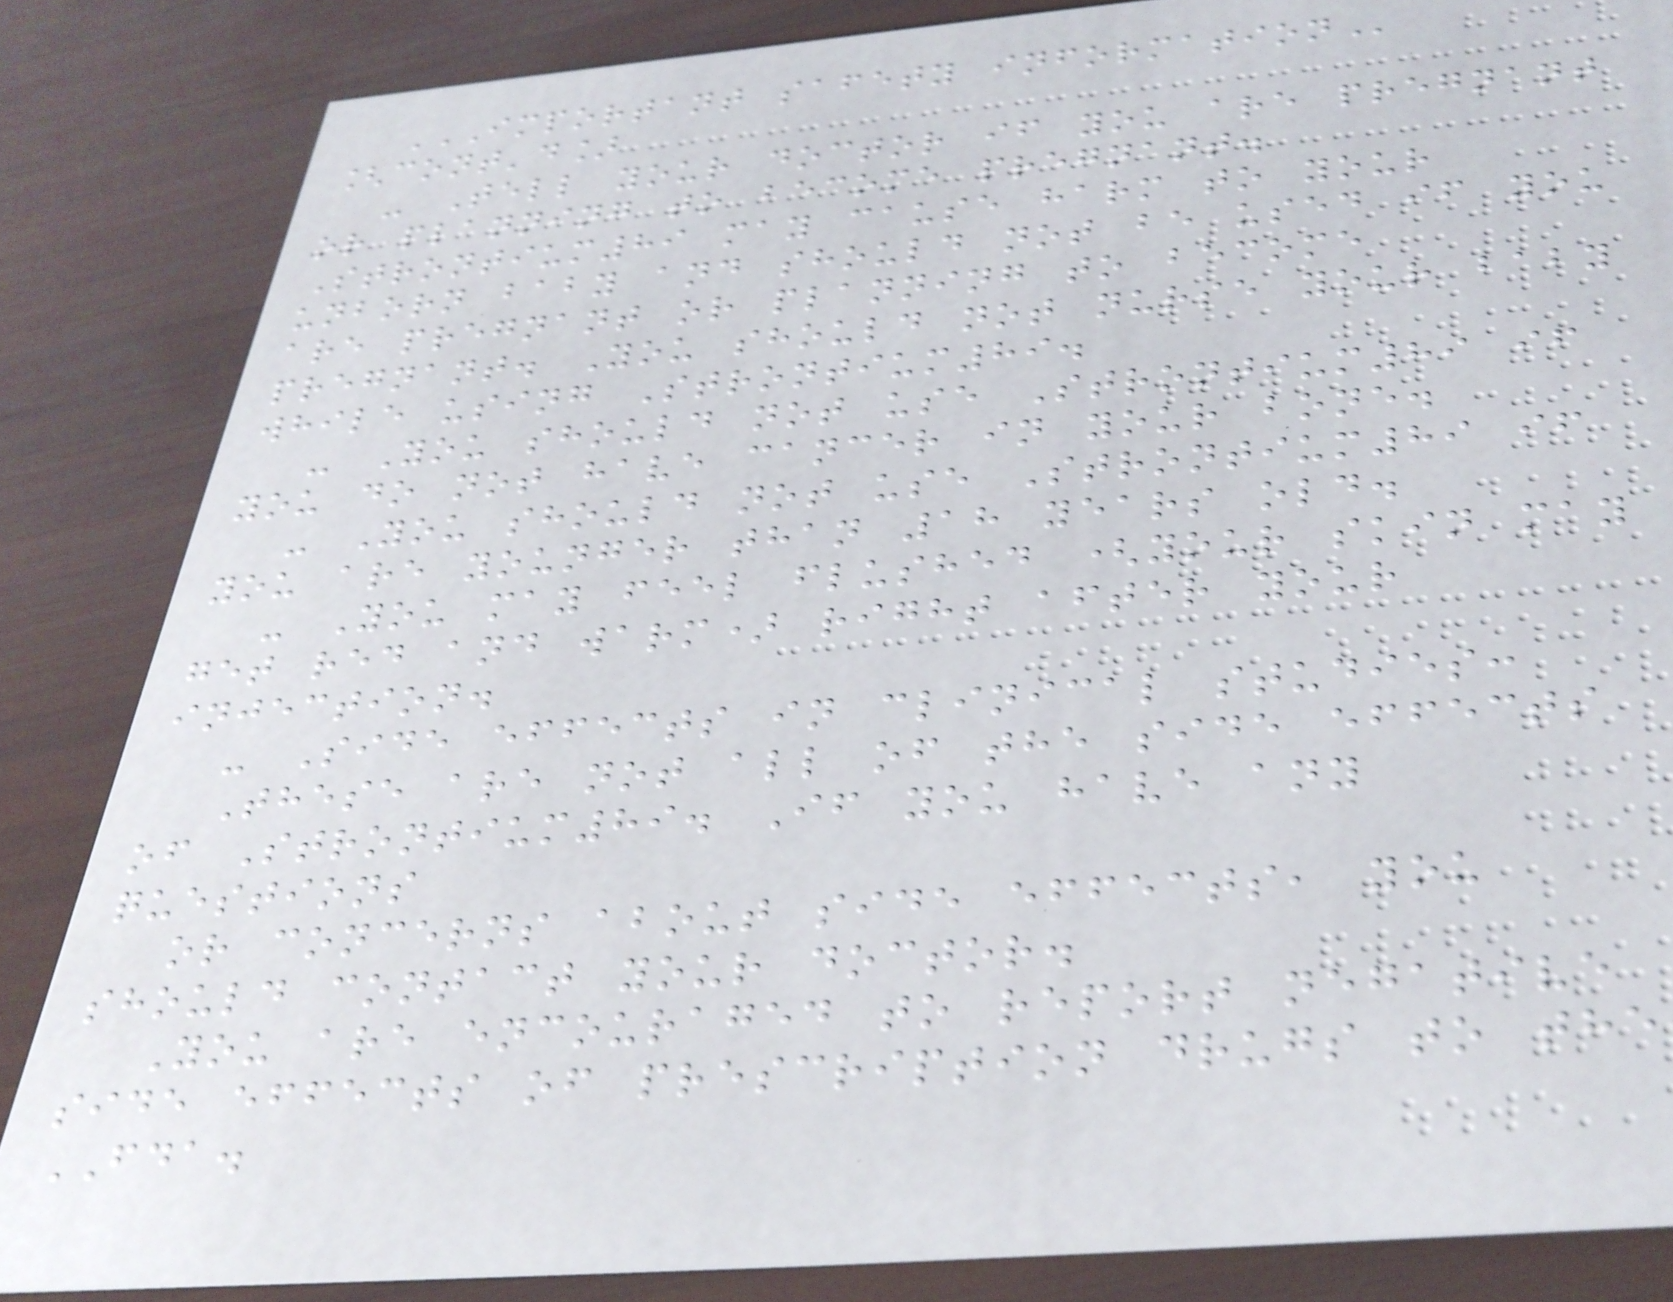IMPORTANT SAFETY INFORMATION
[cont'd]
- Tell your doctor if you are pregnant
or planning to become pregnant.
Strontium89 may cause harm to your
unborn baby and should not be used if you
are pregnant or planning to become
pregnant. You should not nurse your baby
while using Strontium89.
- You should not use Strontium89 if
you do not have cancer in your bone.
- You should not use Strontium89 if
you are younger than 18 years old.
- You may feel flushed (your skin may
get red and warm) right after your
injection.
- Side effects in clinical studies:
These are not all of the side effects
of Strontium89. If you have any
questions
or concerns about side effects, you
should contact your doctor.
You are encouraged to report negative
side effects of prescription drugs to the
FDA.
